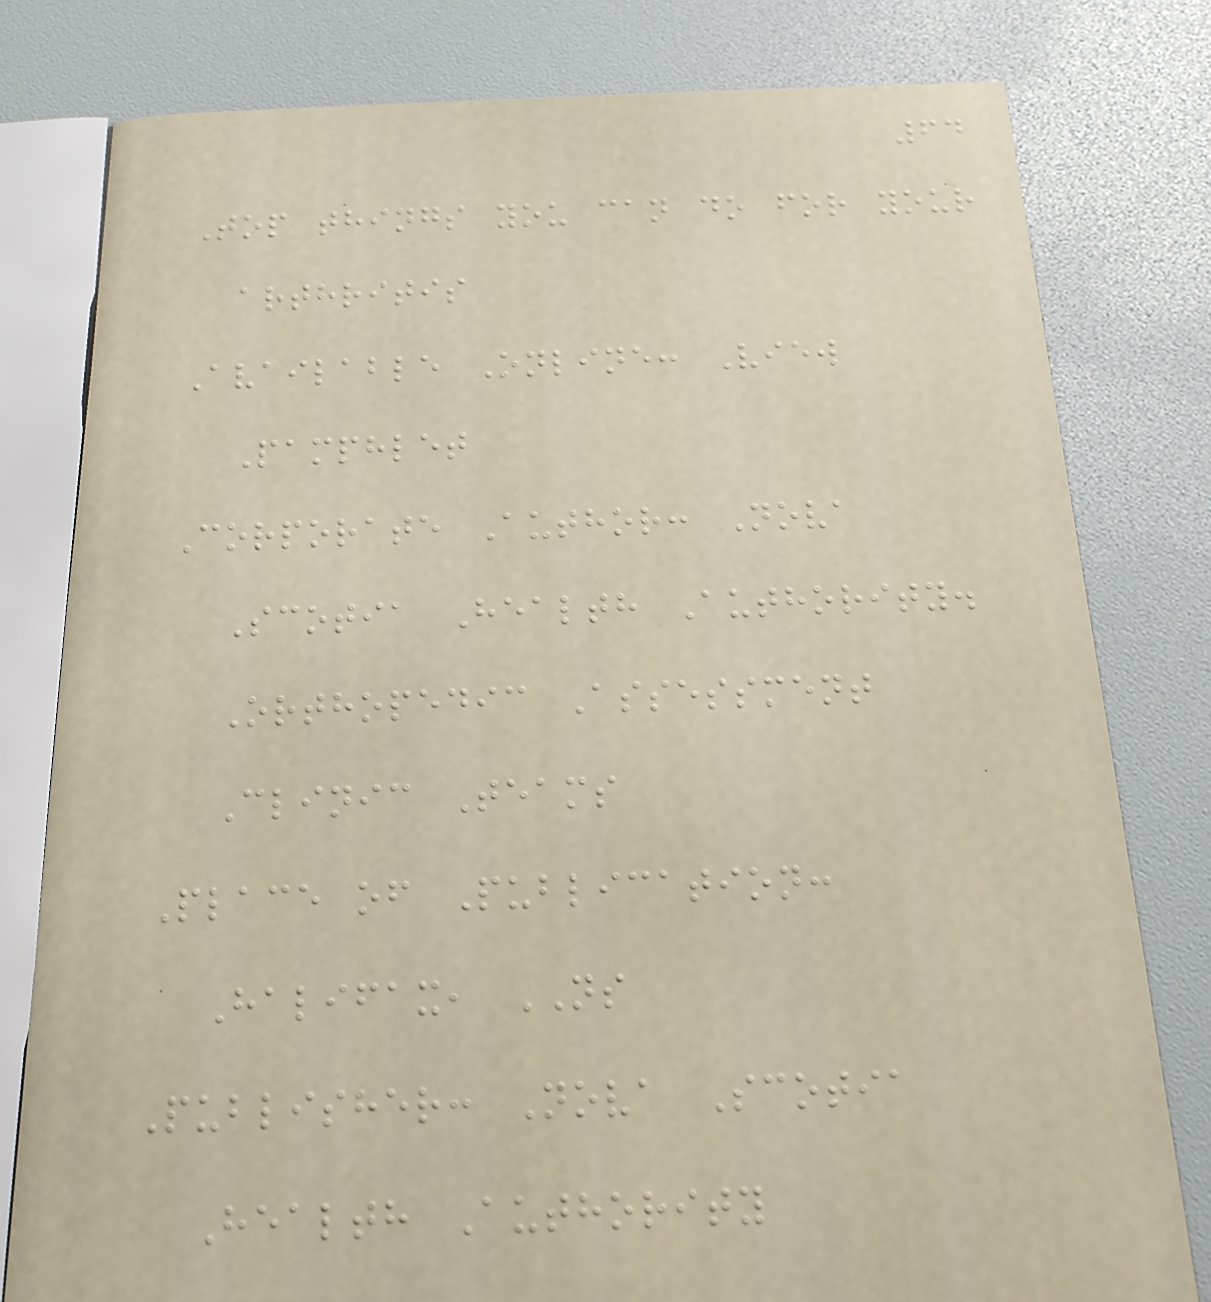64
Top things you can do for your
arthritis
Available Online: View
Pamphlet
Corporate Author: Nova
Scotia Health Authority.
Orthopedic Assessment
Clinic Teams
Place of Publication:
Halifax, NS
Publisher: Nova Scotia
Health Authority
